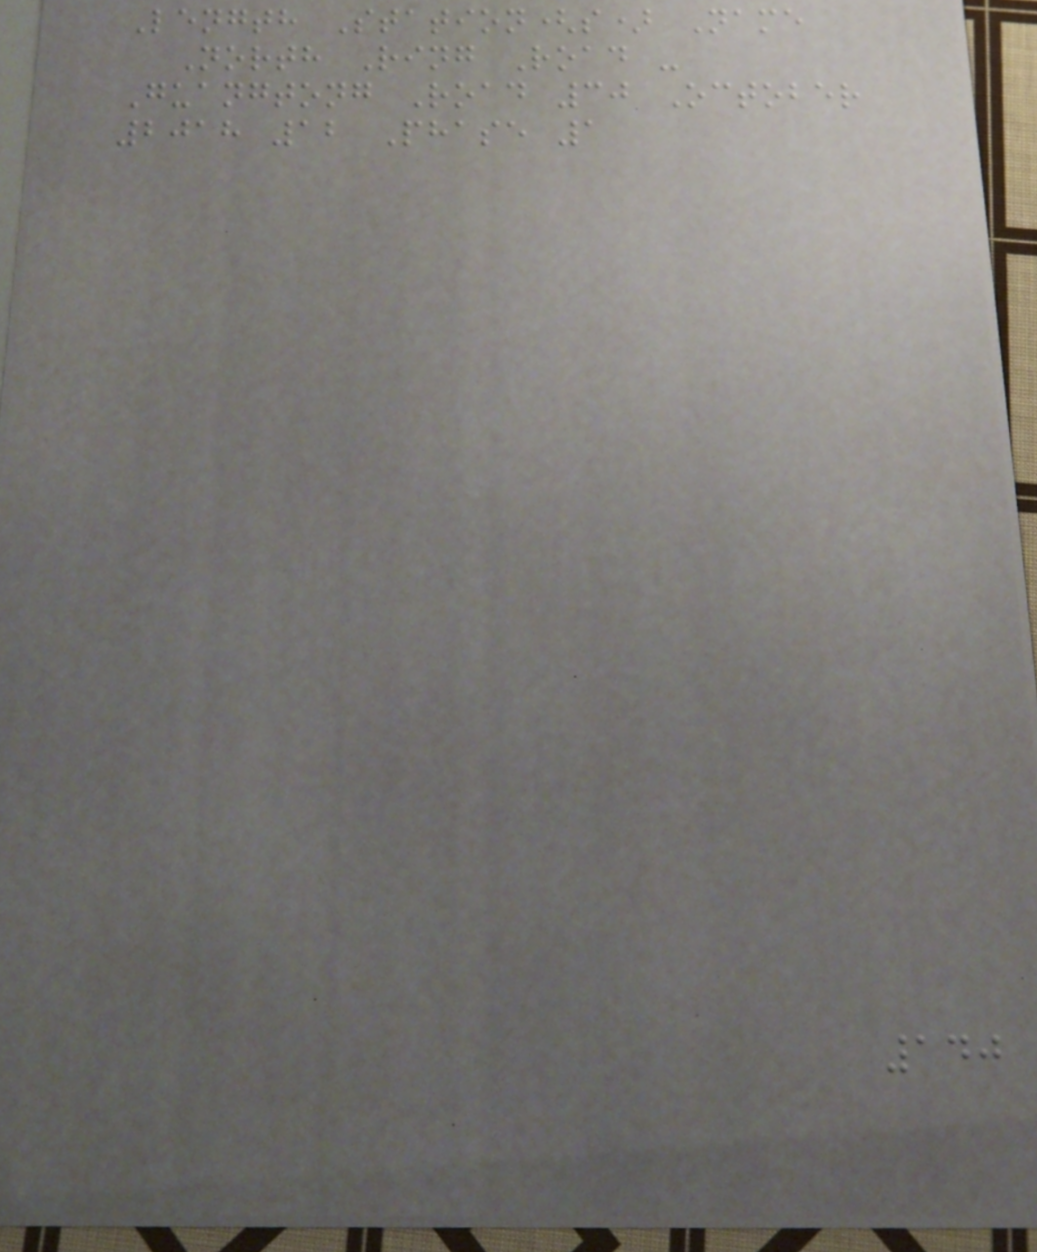Length Station(s) Name
North Ring Road -
Guangtong Road 30 October
2018 12 Phase 1
140
